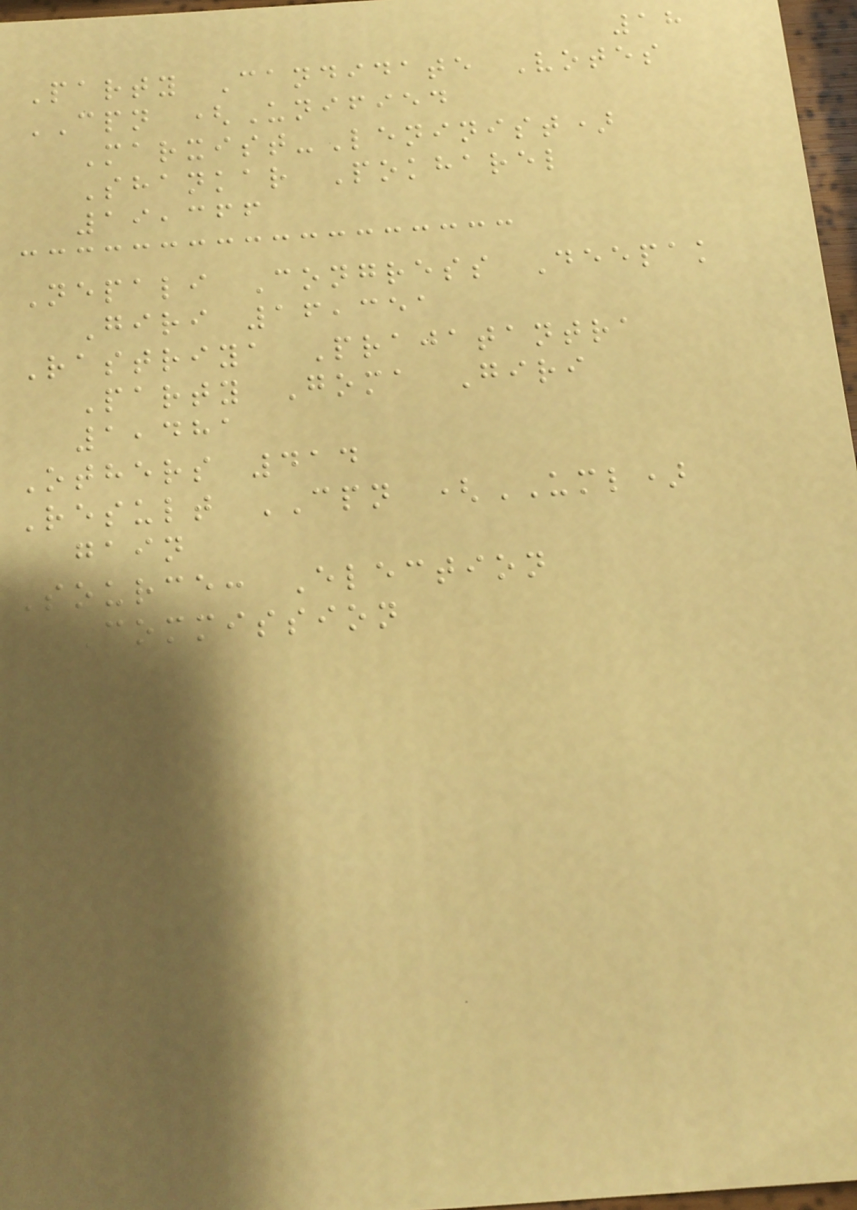18
Party Candidate Votes
CPN (Unified
Marxist-Leninist)
Shankar Pokharel
19,366
Nepali Congress Deepak
Giri 16,351
Rastriya Prajatantra
Party Goma Giri
1,481
Others 414
Result CPN (UML)
gain
Source: Election
Commission
